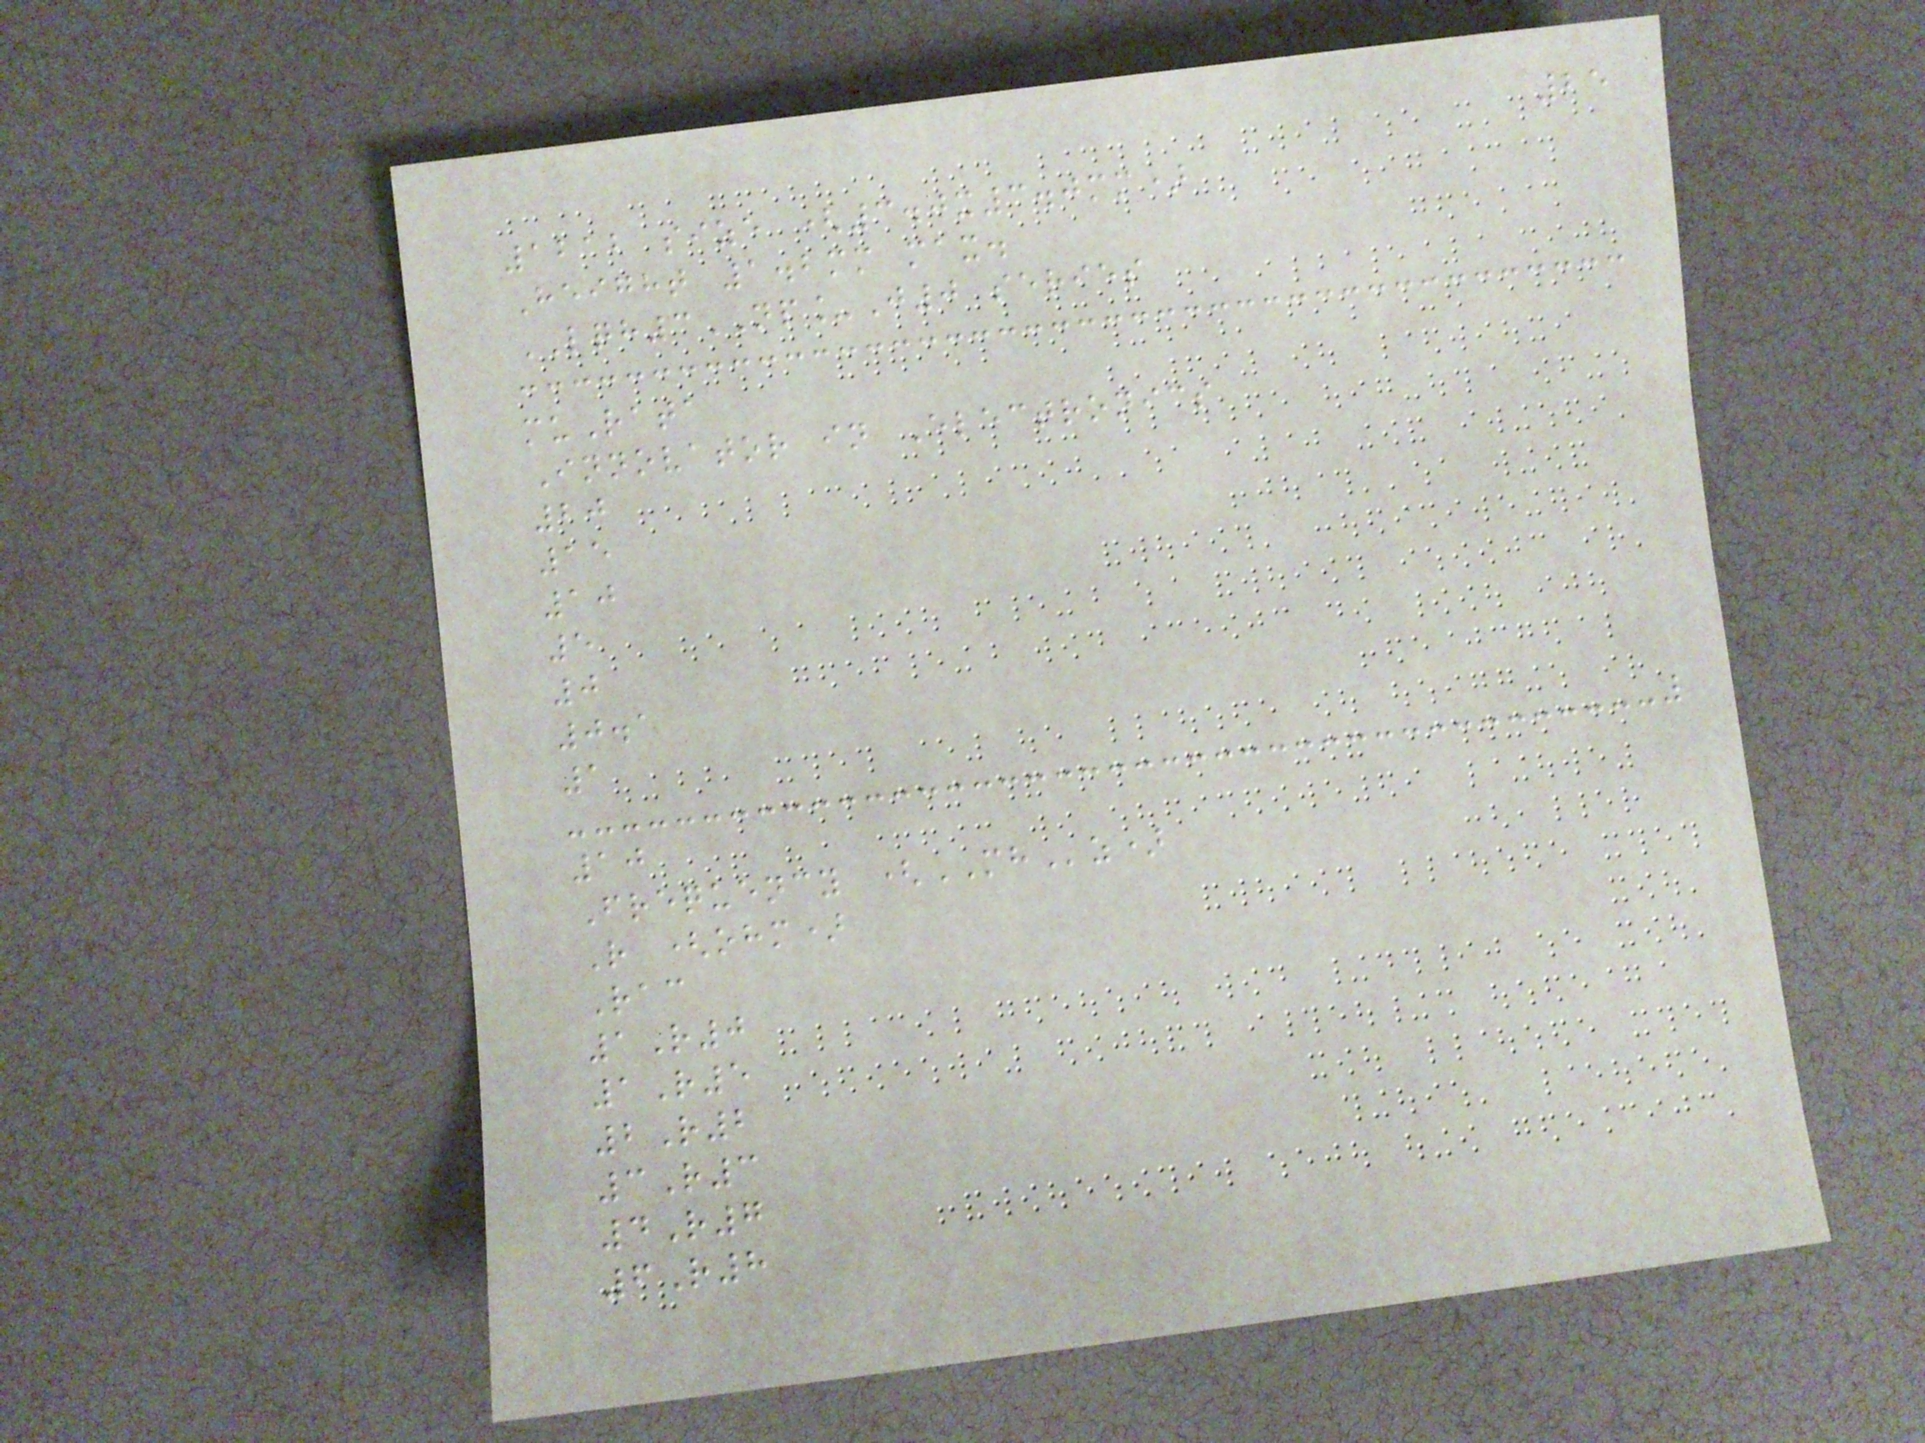25
1212 size (3.0x3.0mm)
Height 1.2mm max.
LQH3NP_J0 series
muRata
Innovator in Electronics
20
15
10
5
0
0.1
1
10
Frequency (MHz)
R (ohm)
Rac
1R0
1R5
2R2
3R3
4R7
6R8
